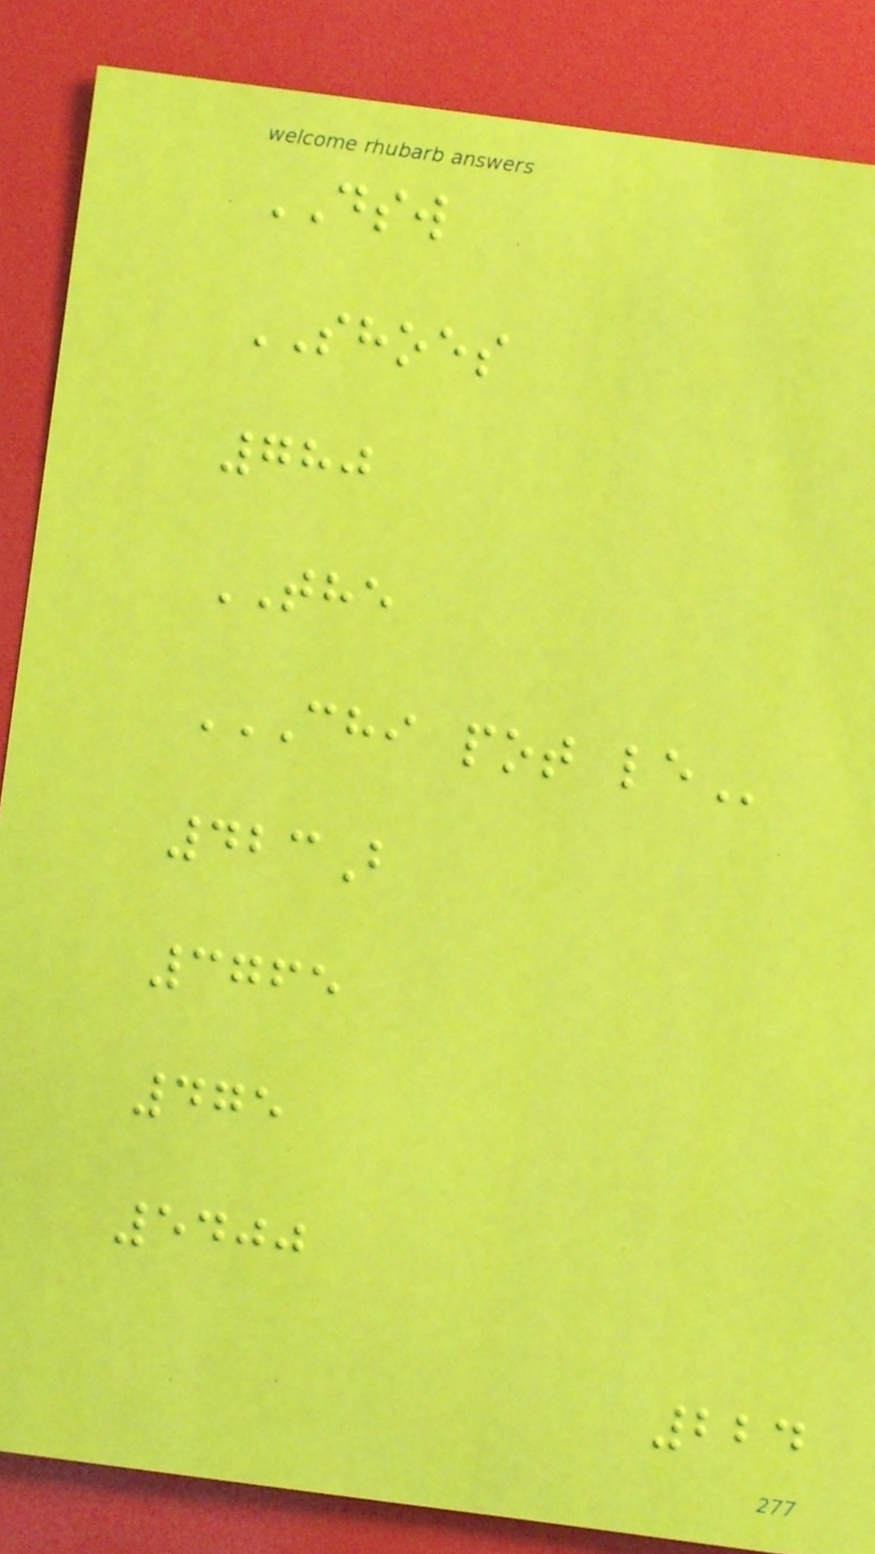DSW
SHOES
780
THE
CHI POT LE
423B
3765
475
5400
224
